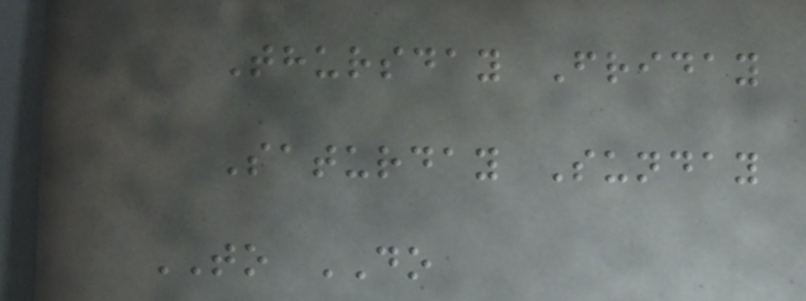Thursday Friday
Saturday Sunday
TO DO
